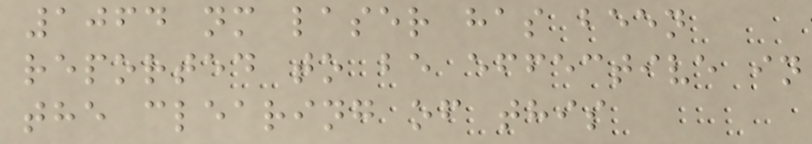1064 nm laser has been
reported to be effective in
the clearing of this
